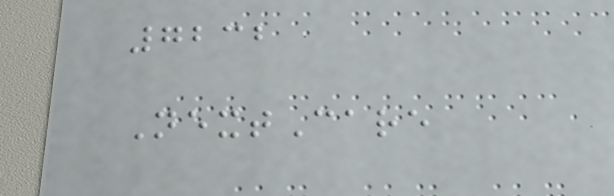7232
NextCare
